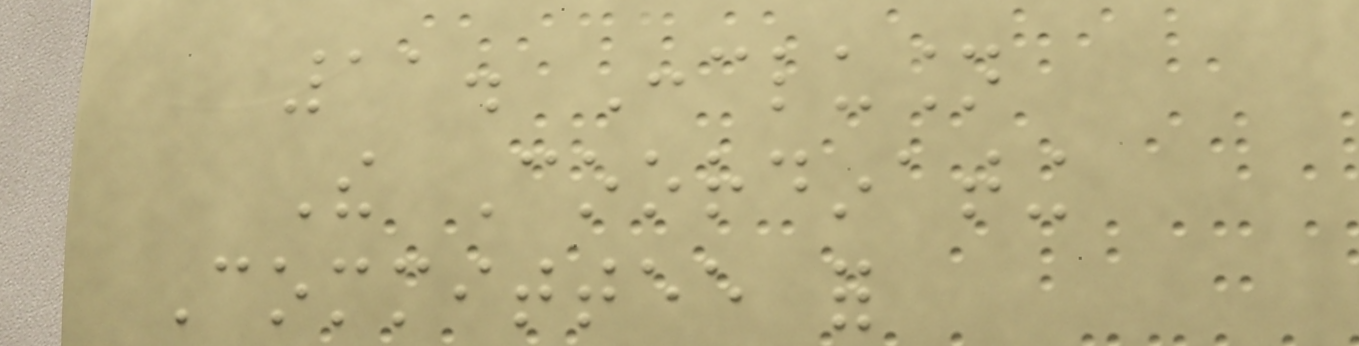11. Conclusion
The Coordinating
Committee for
